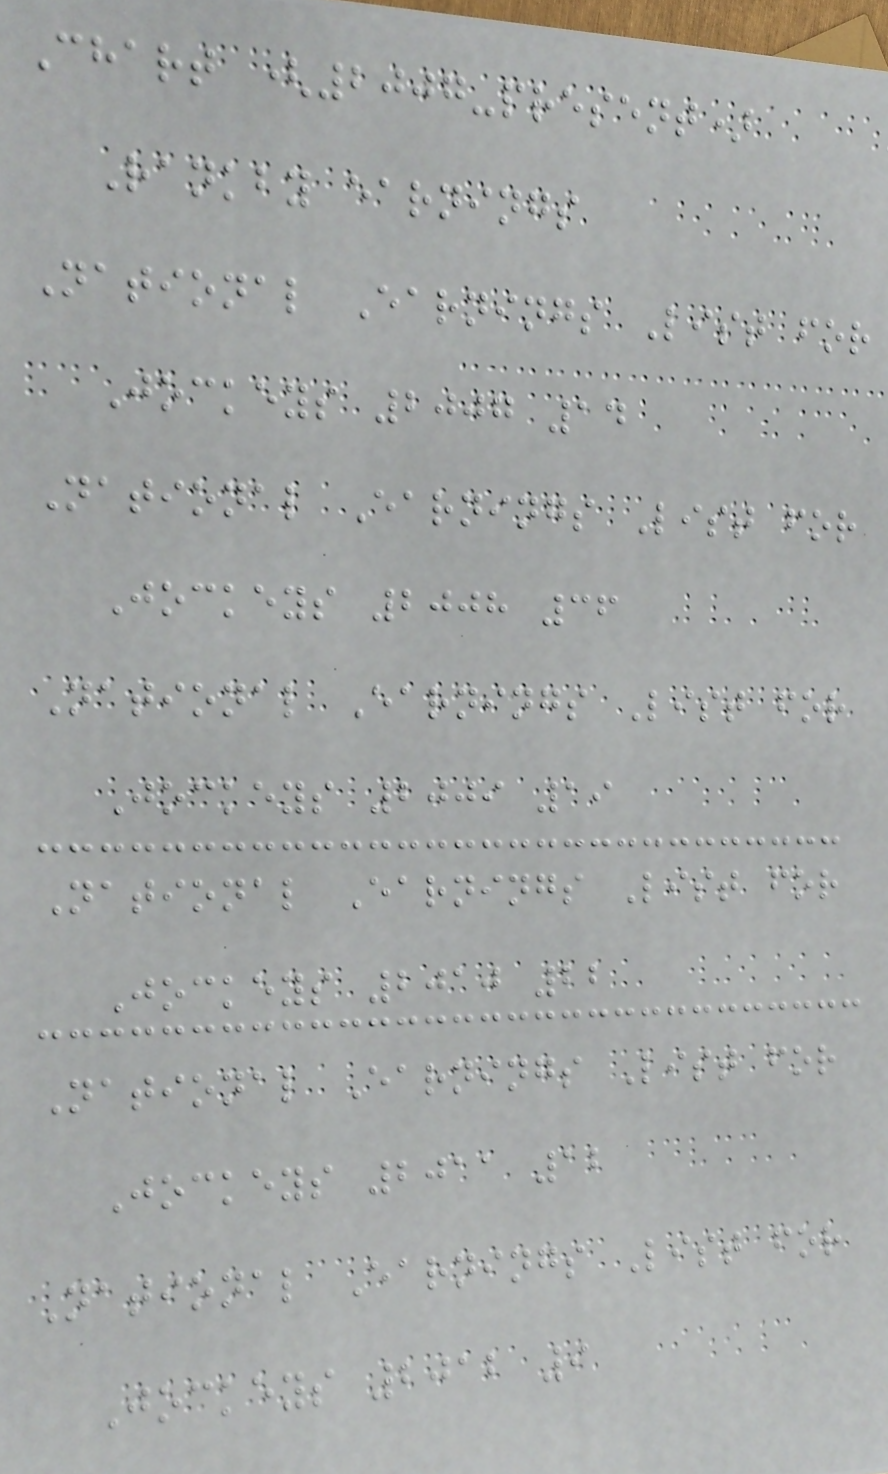Chart (2007-present)
Rankby earnings
National Earnings List for
Jockeys 2007 14
National Earnings List for
Jockeys 2008 36
National Earnings List for
Jockeys 2009 19
National Earnings List for
Jockeys 2010 22
National Earnings List for
Jockeys 2011 12
National Earnings List for
Jockeys 2012 9
